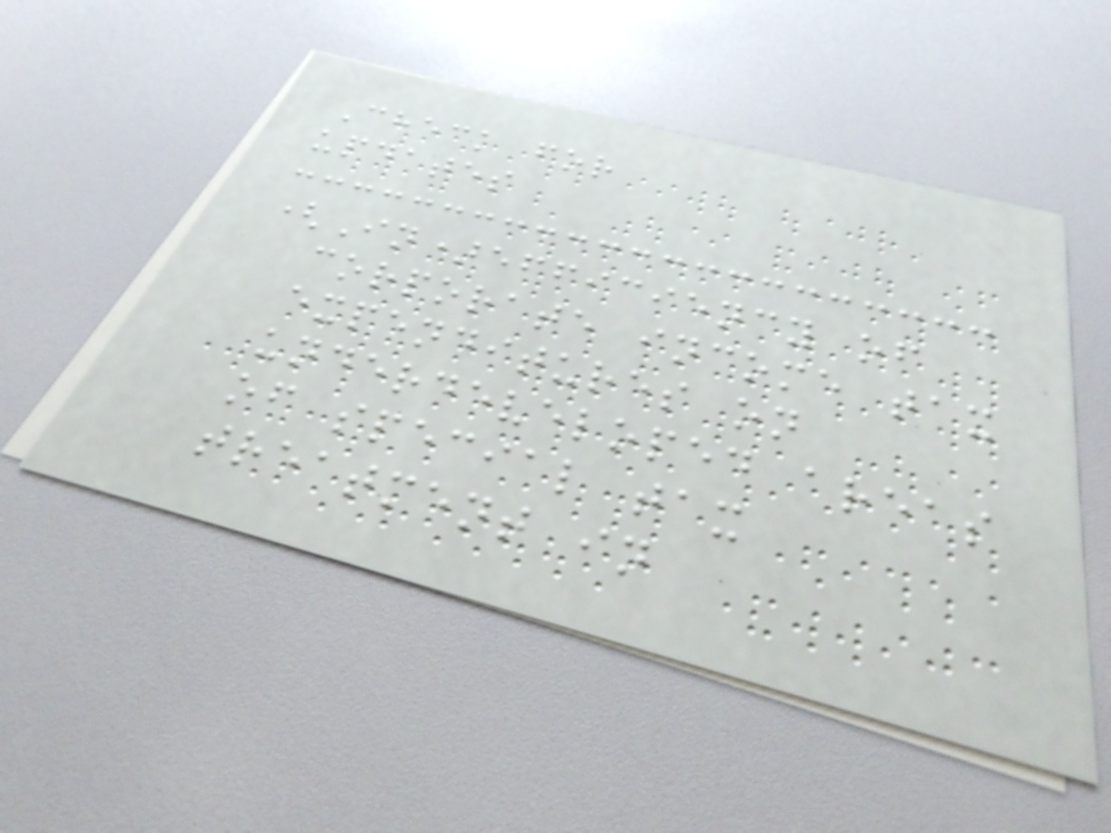Check for
updates
(In)efficiency of
corporate income tax
expenditures on
underdeveloped areas
of special tax
treatment in
